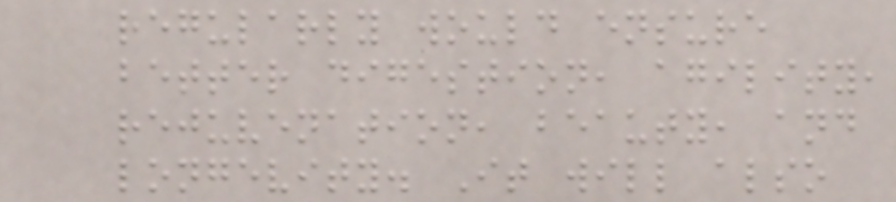regularly would ensure
better digestion, agility,
rejuvenation, beauty, and
longevity. It will also
